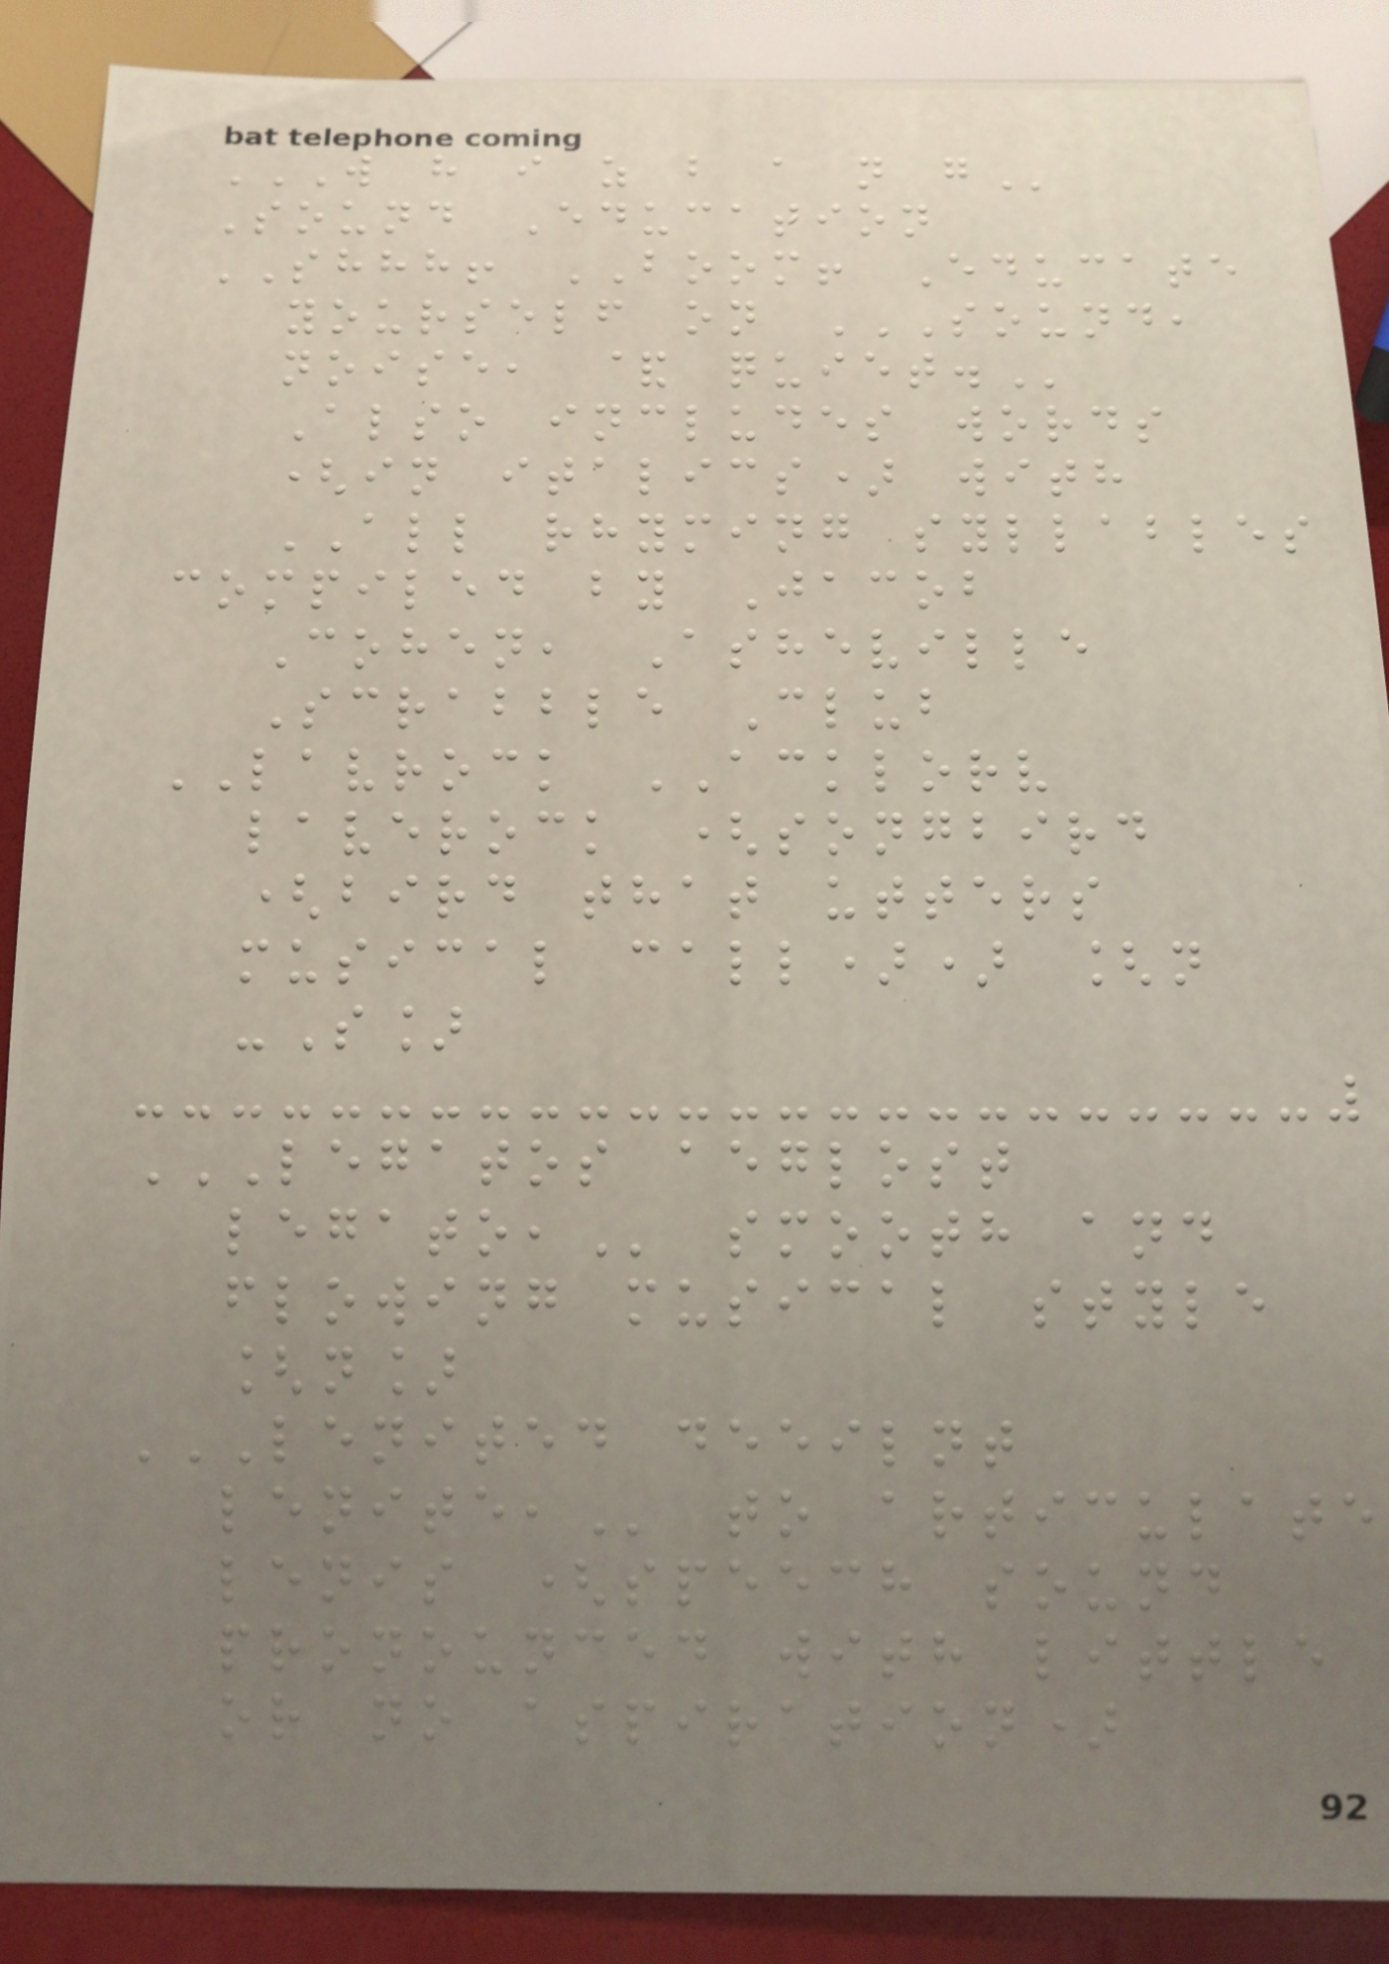W H I Z B A N G
Sound Education
SHHH! BOOM! Educate
yourself on SOUND,
NOISE, & QUIET.
Also includes words
(in italics) with
ALL rhyming syllables
compiled by Jacob
Cohen, Asheville
Scrabble Club
LAVROCK ACKLORV
laverock (songbird
(bird that utters
musical call)) [n
-S]
LEGATOS AEGLOST
LEGATO, smooth and
flowing musical style
[n]
LENITED DEEILNT
LENITE, to articulate
lenis (speech sound
pronounced with little
or no aspiration)
